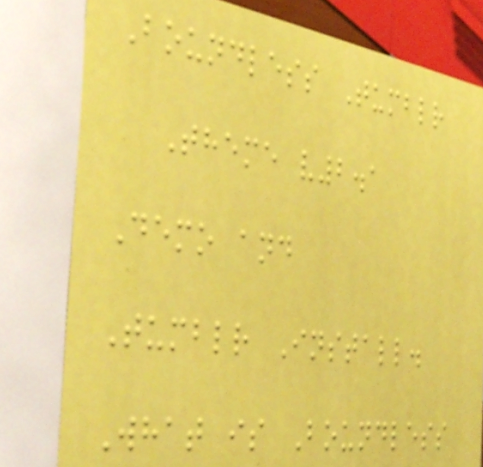Boundless Tumblr
Theme v2.1
Demo and
Tumblr Install.
What is Boundless
